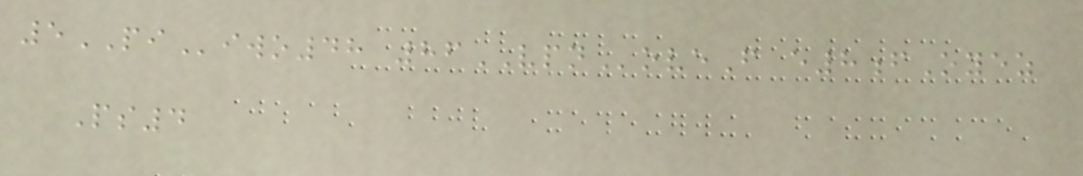5PIiwo48 86VPNoveF e8fOyez
Ps4
